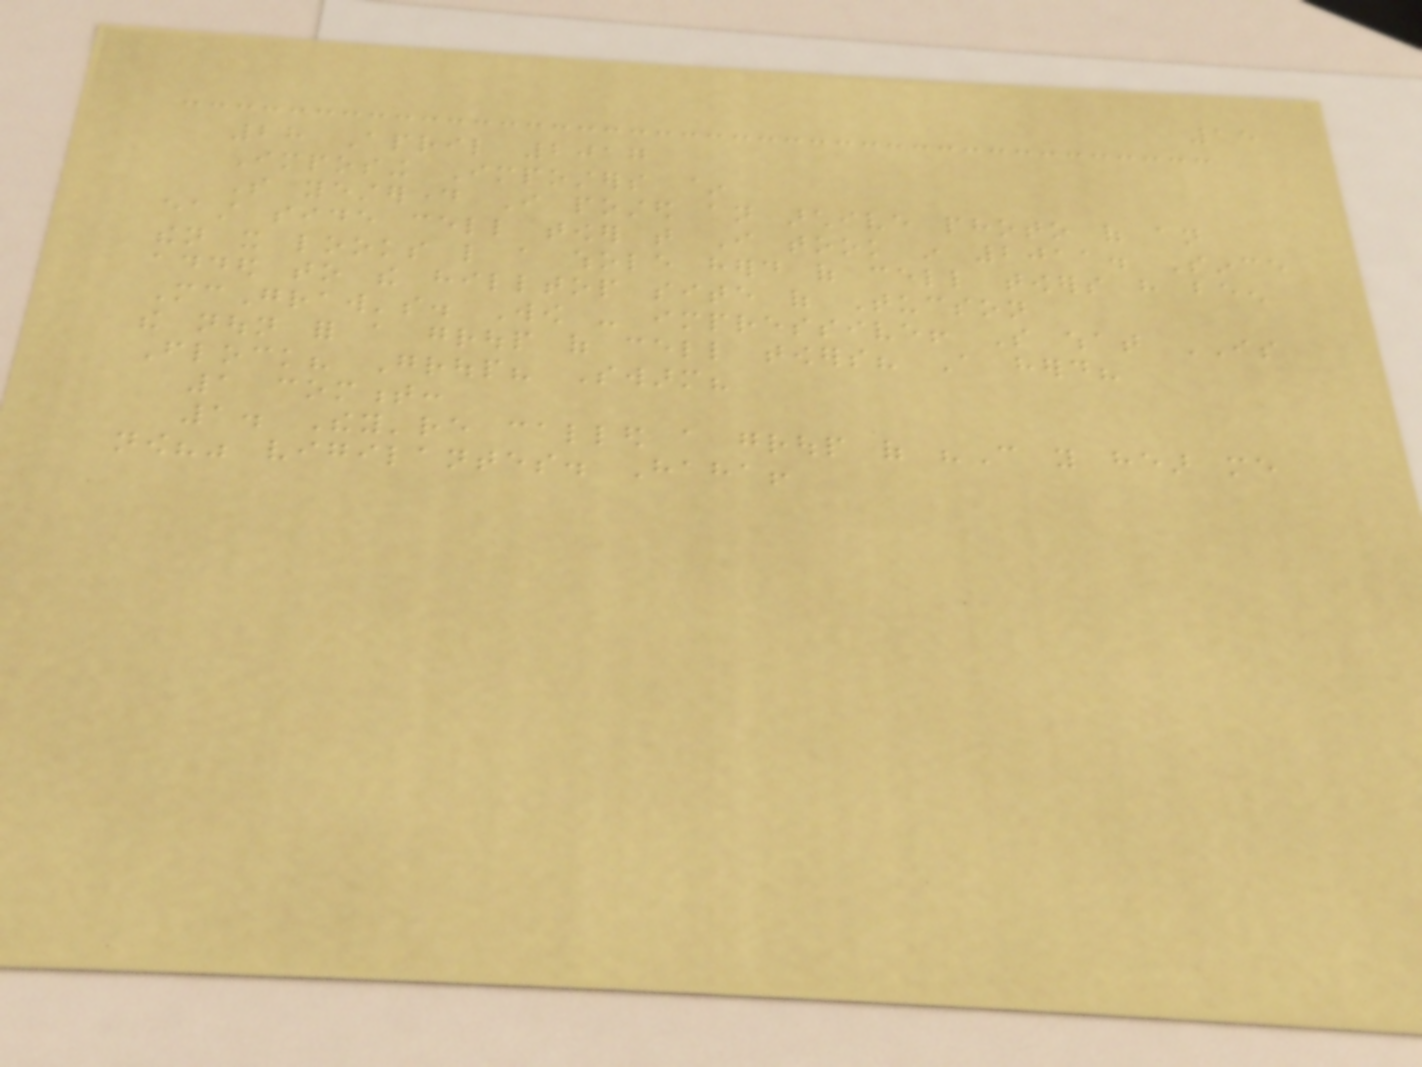15
28 April 2017
Imposing Imposters ~
So yesterday I posted an archive photo of an
east side cell tower that I took in 2011. Since
then it looks like a whole herd of cell towers have been
added to the hilltop site of Tucson
McGraw's. Wow - impressive! So what IS
the noun for a group of cell towers? A herd?
Flock? Group? Swarm?
1 comment:
1. They're called a group of "Can you hear me
now?" vigilantes. Haha!
